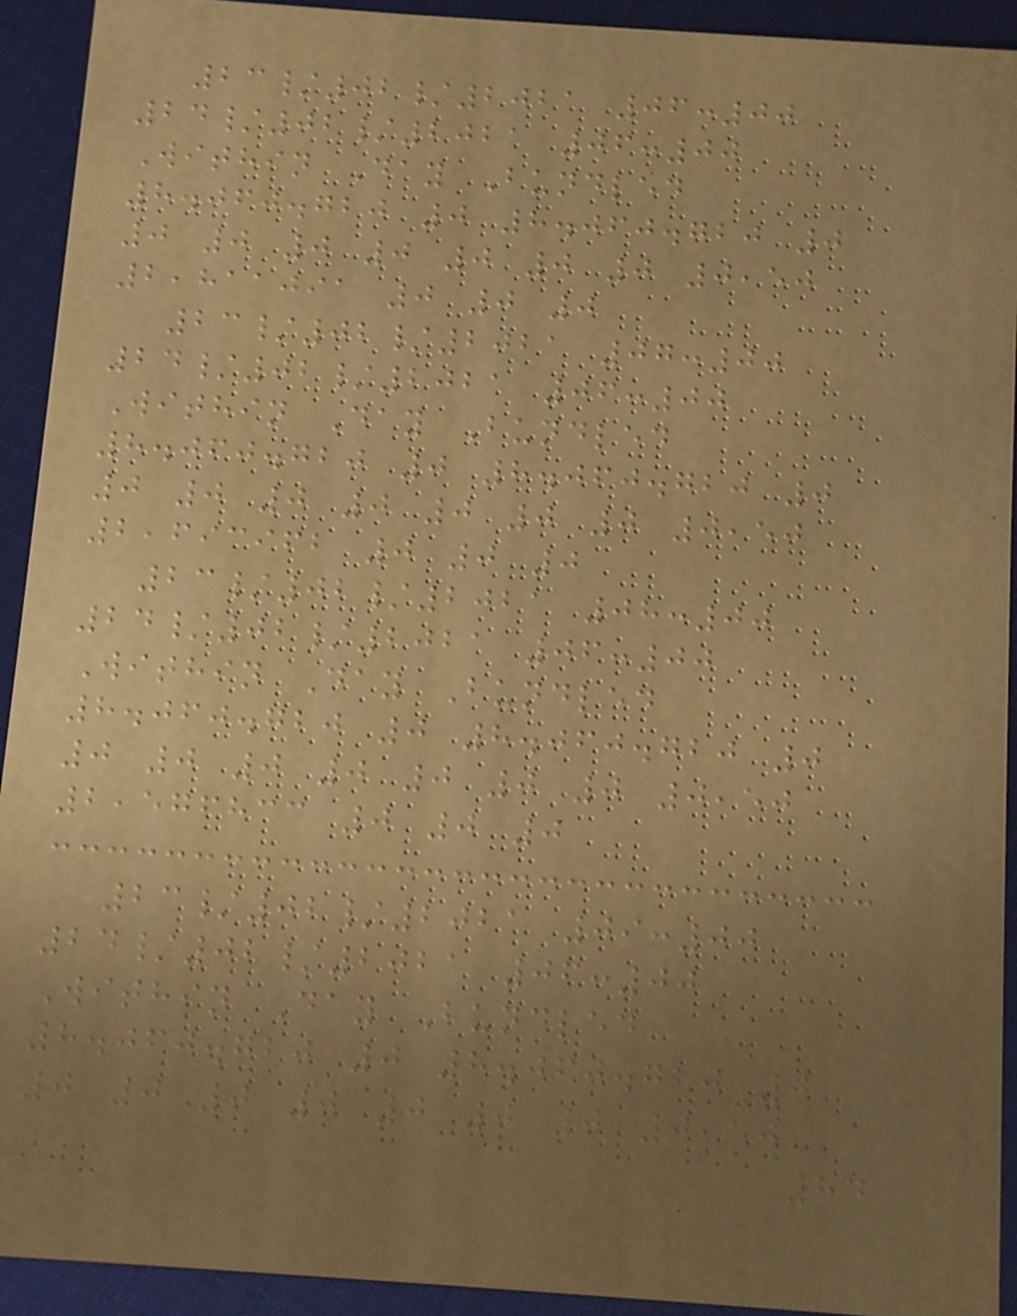23/02/2021 06:00
24/02/2021 06:00
Within Day Bundled
8.060.720 0 8.060.720 0
0 0 0 0 0 0 0 0,50
2,811091 0 0 0
23/02/2021 07:00
24/02/2021 06:00
Within Day Bundled
8.060.720 0 8.060.720 0
0 0 0 0 0 0 0 0,50
2,693962 0 0 0
23/02/2021 08:00
24/02/2021 06:00
Within Day Bundled
8.060.720 0 8.060.720 0
0 0 0 0 0 0 0 0,50
2,576833 0 0 0
23/02/2021 09:00
24/02/2021 06:00
Within Day Bundled
8.060.720 0 8.060.720 0
0 0 0 0 0 0 0 0,50
84
